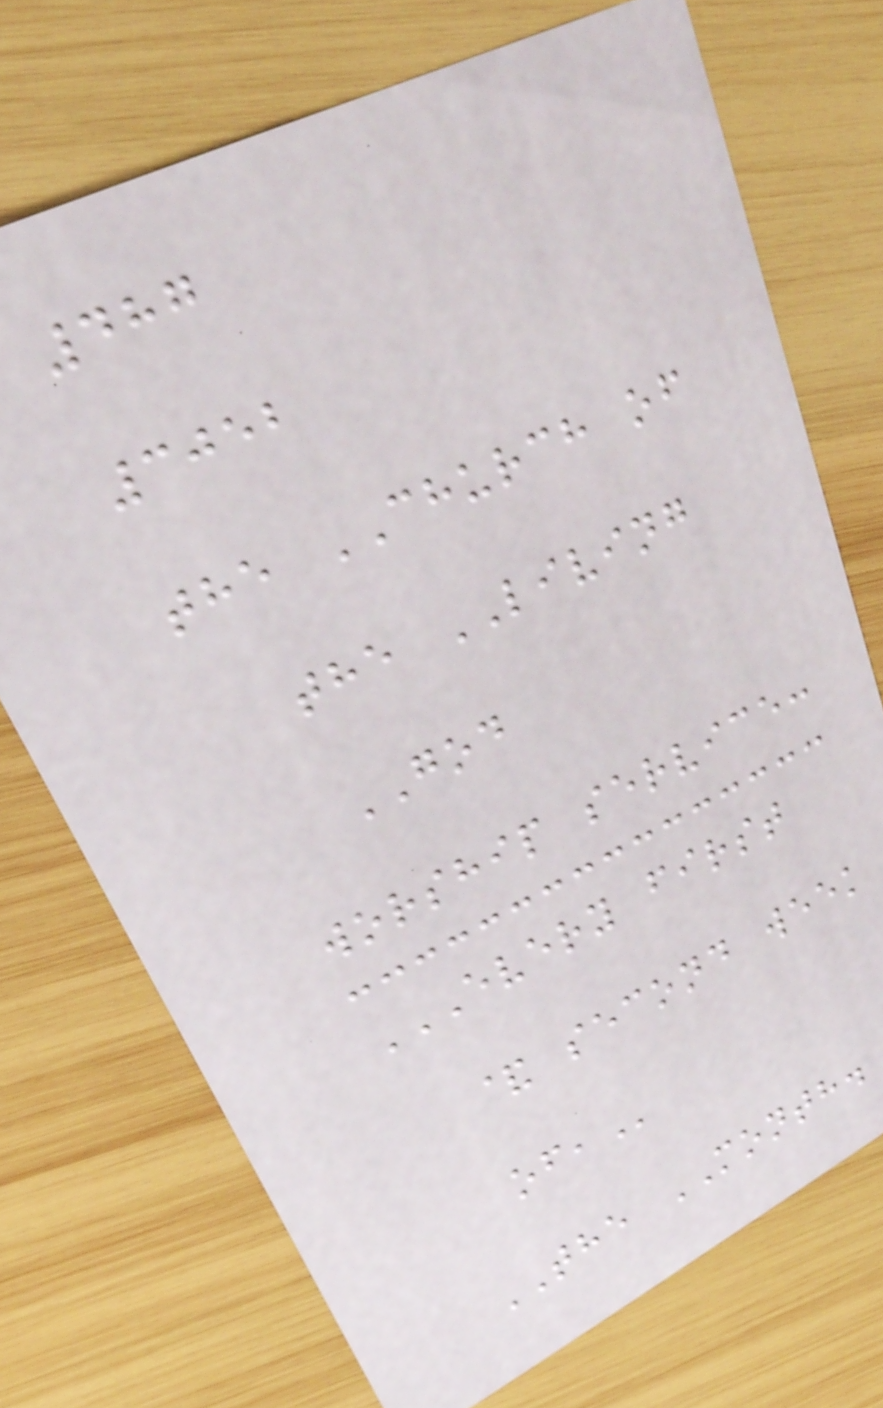487
3052
the CHURCH of
the LIVING
GOD
worship service:
EVERY FIRST
& SECOND WEEK
OF,
THE MONTH.
